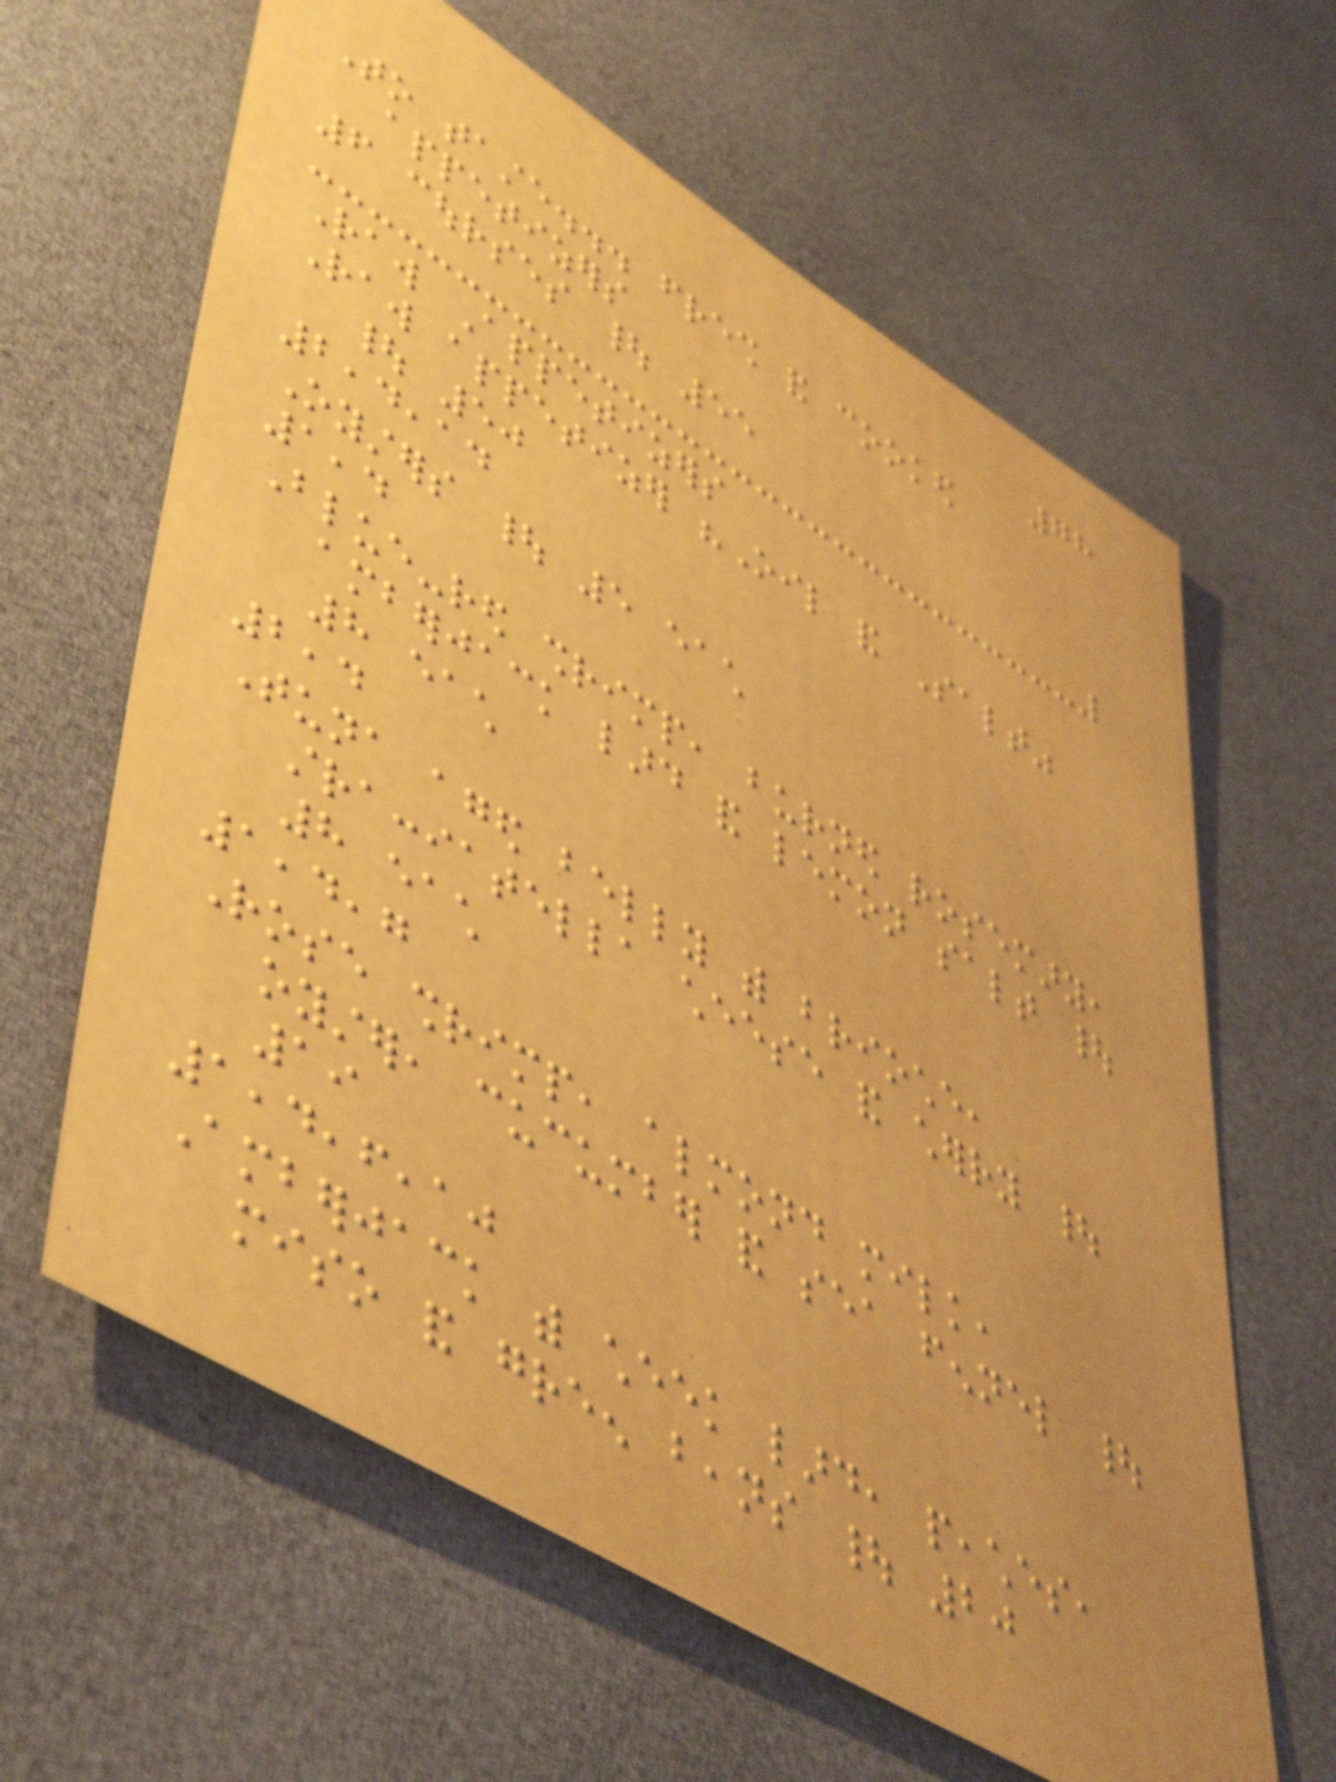78
To taste... fresh and cooked
appetizers
6 courses | 55
Raw Appetizers
Raw appetizer "Oil and Salt"
| 50
2,4,14
Oysters | 5 each
1,4
Blue-red shrimp, burned rosemary,
amberjack lard and lemon salt |
8 each
2,4
Tuna aged belly with brioche,
stracciatella cheese and cherry |
8 each
1,4,7
Rose shrimp, almond milk,
oyster, cucumber and sea fennel |
19
1,4,6,10
Amberjack with cheek lard, peaches,
miso and green beans | 20
